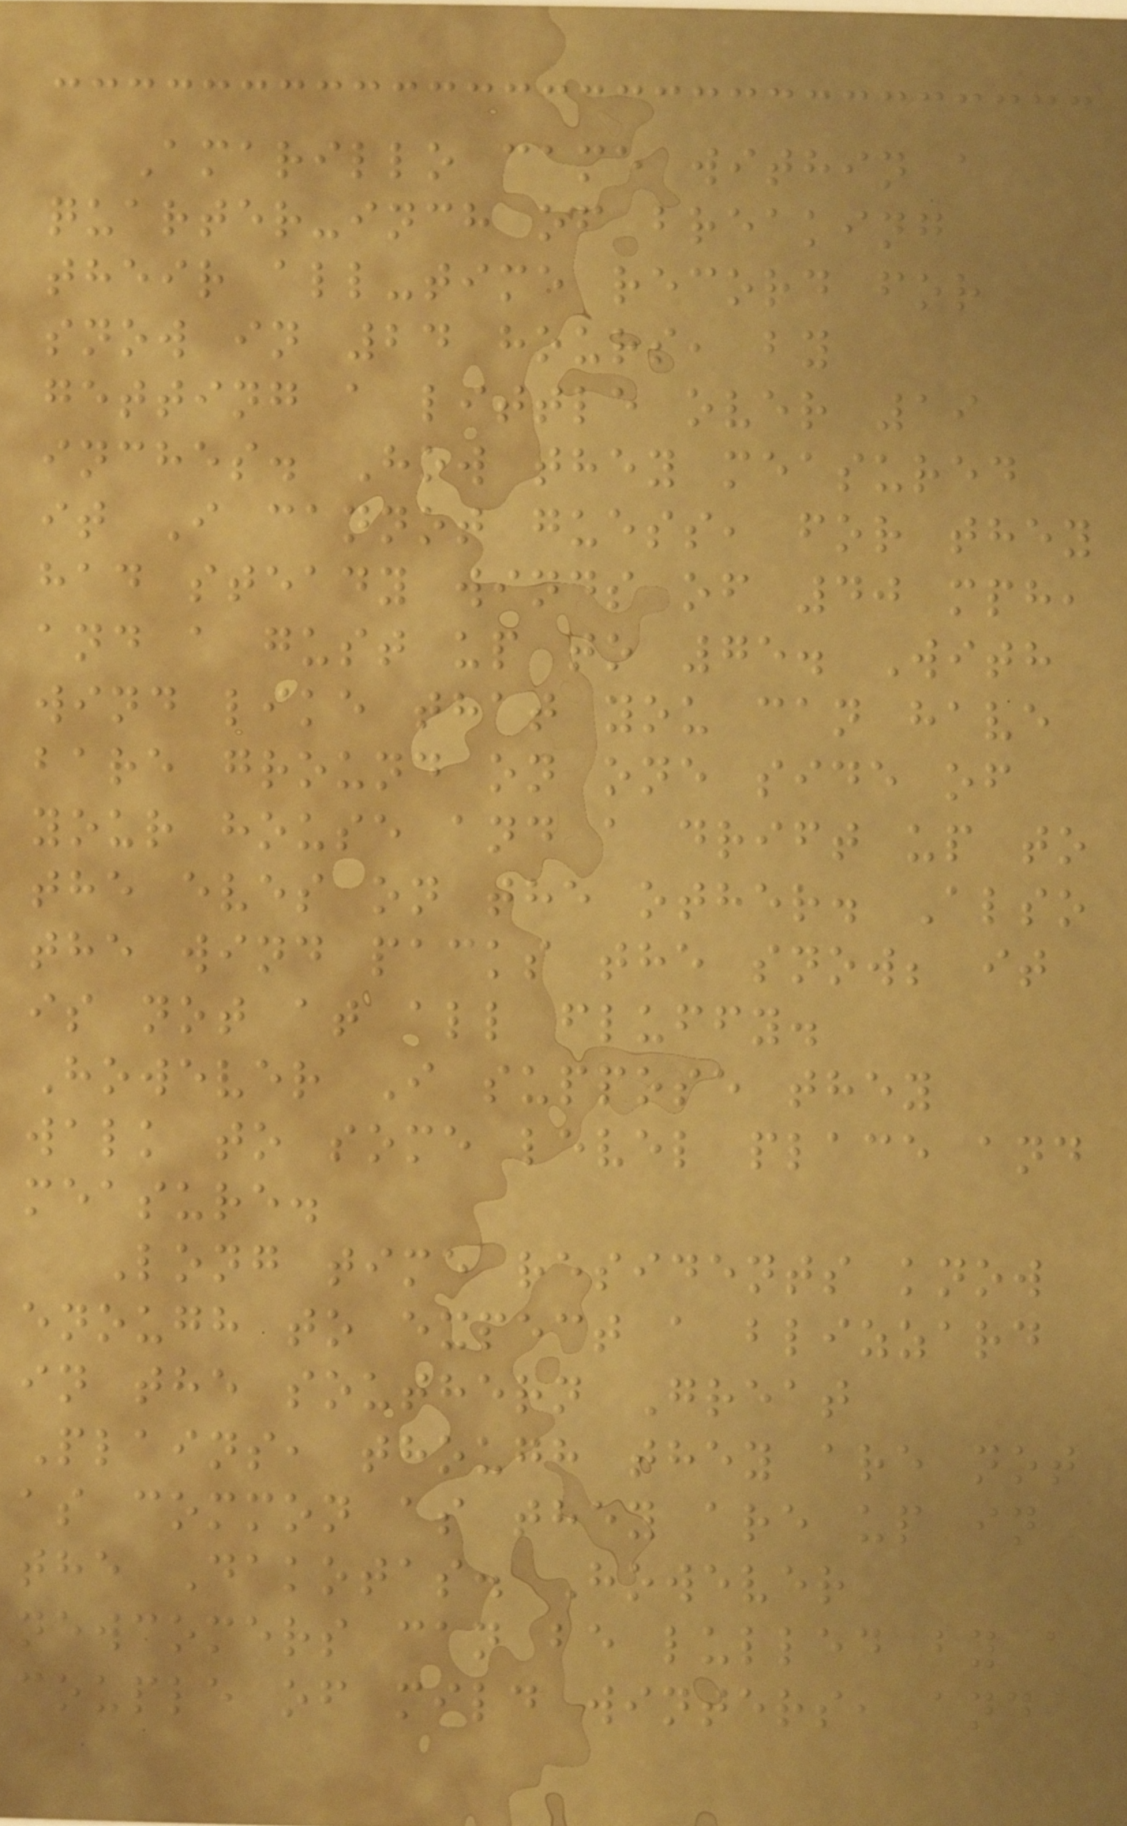Amarillo came within a
quarter-inch of breaking
their all-time record for
snow in 24 hours, by
getting a little over 19
inches. How they measured
it I cannot guess, for they
had steady winds of 40 mph,
and a gust up to 75. With
wind like that you can have
bare ground on one side of
your house and a drift up to
the eves on the other. Also
the wind packs the snow; it
is not at all fluffy.
However I suppose they
walk to some level place and
measure.
Long time residents know
enough to expect a blizzard
in the southern Great
Plains, though they are not
as common as they are up in
the Dakotas. However
newcomers can be lulled by a
couple of mild winters, and
